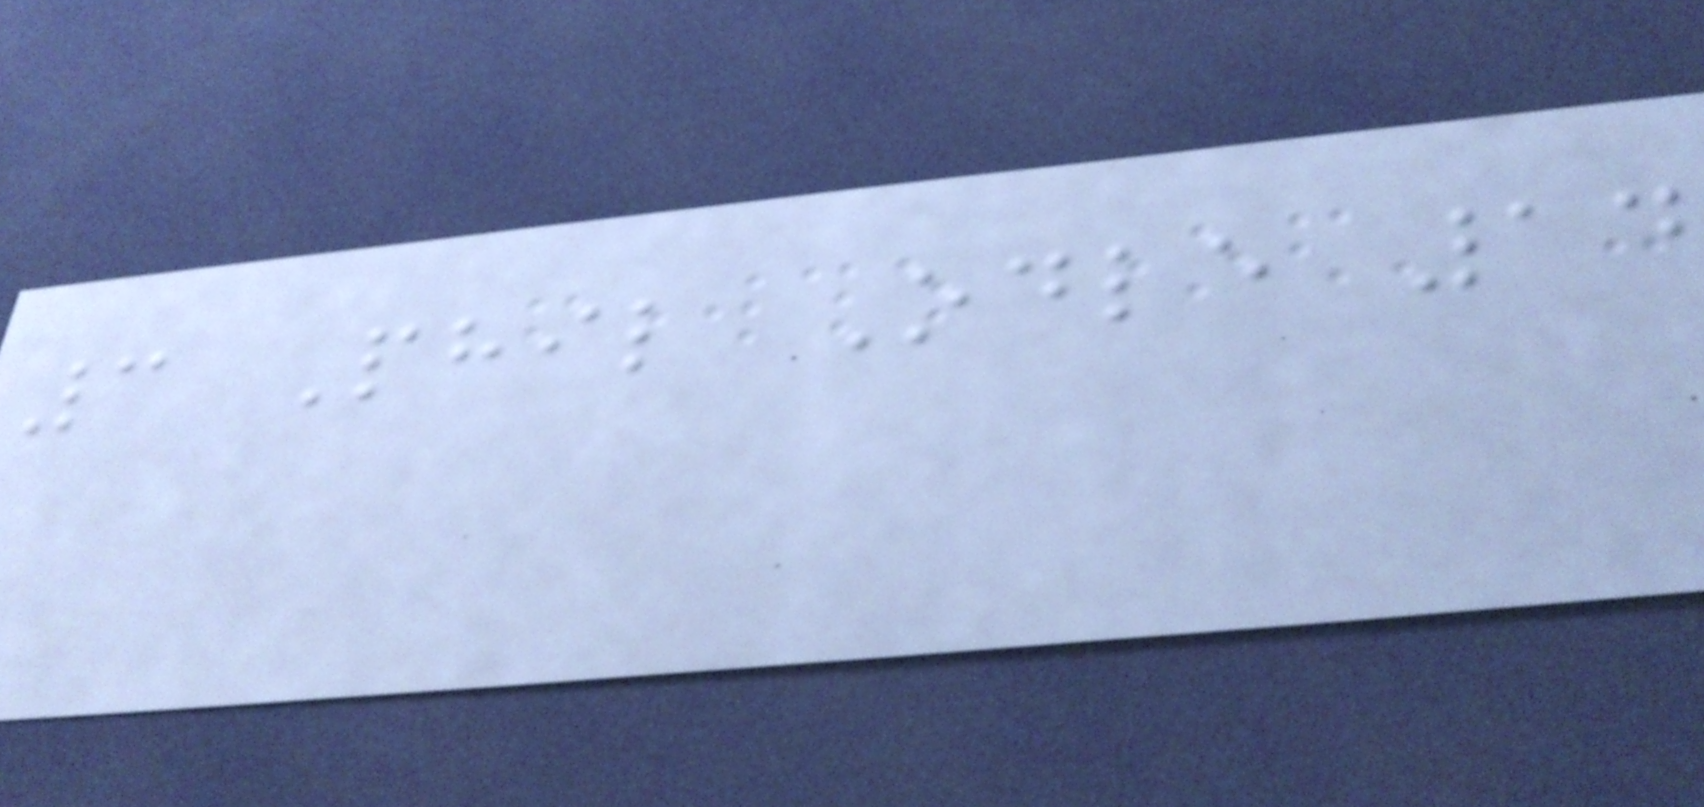3 Phil Odle 14
